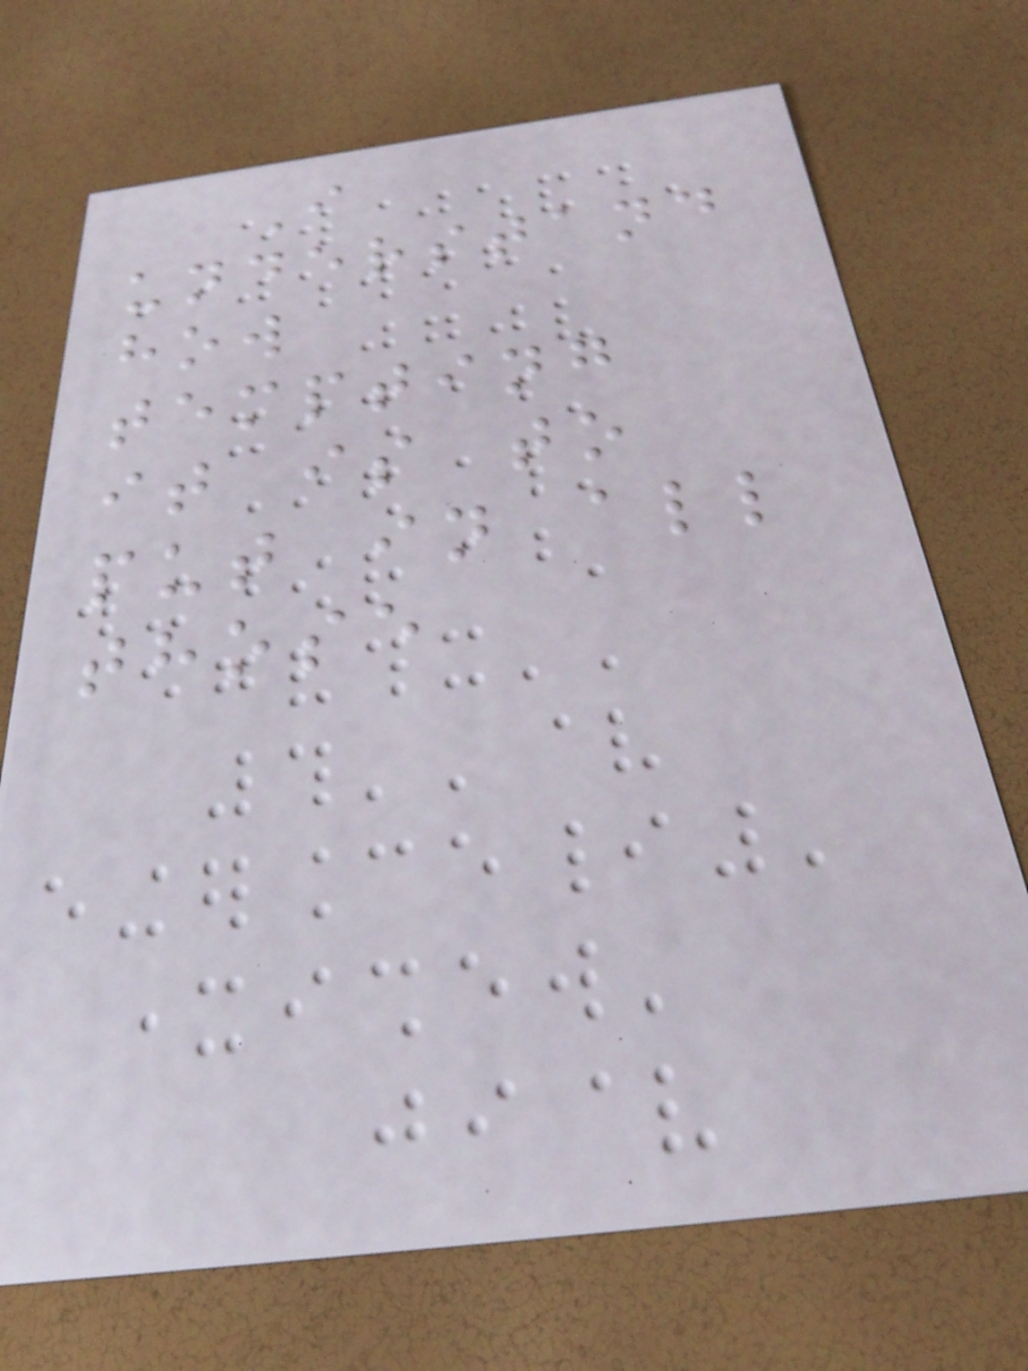I
understand
how
tempting
it is to
put in all
those
